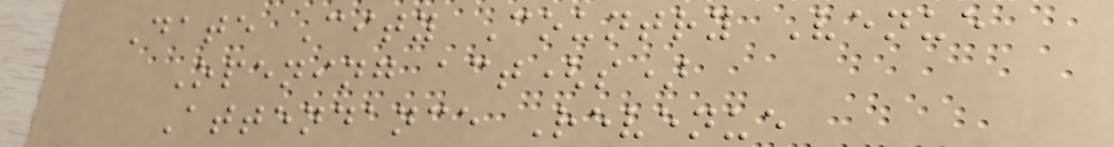Date City Country Venue
Opening act(s)
Attendance Revenue
